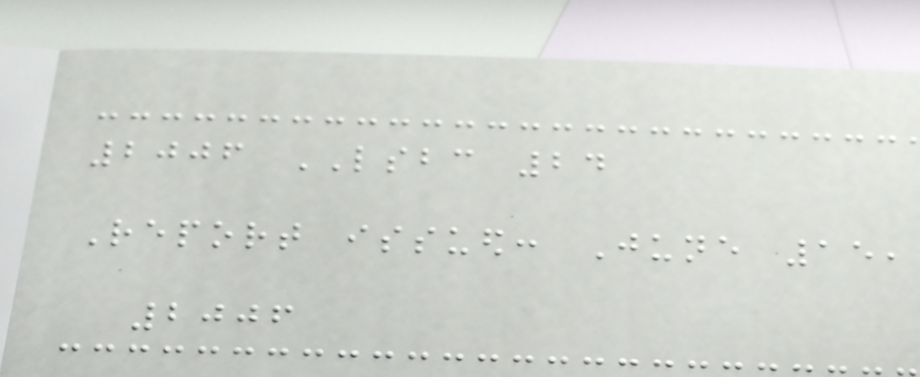2006 LSBC 24
Report issued: June 15,
2006
